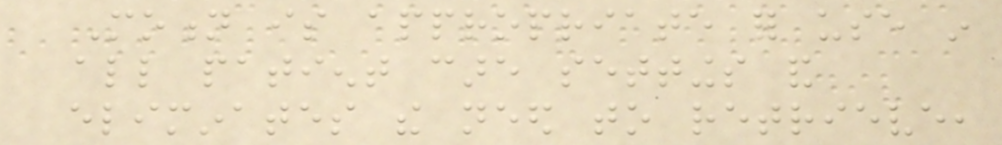Motion is appropriate for use in
all patient care settings and
eliminates the need to retrieve,
